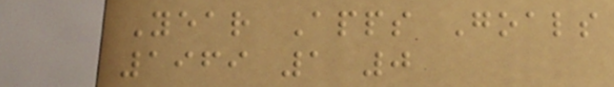Year Apps Goals
1969 1 0
